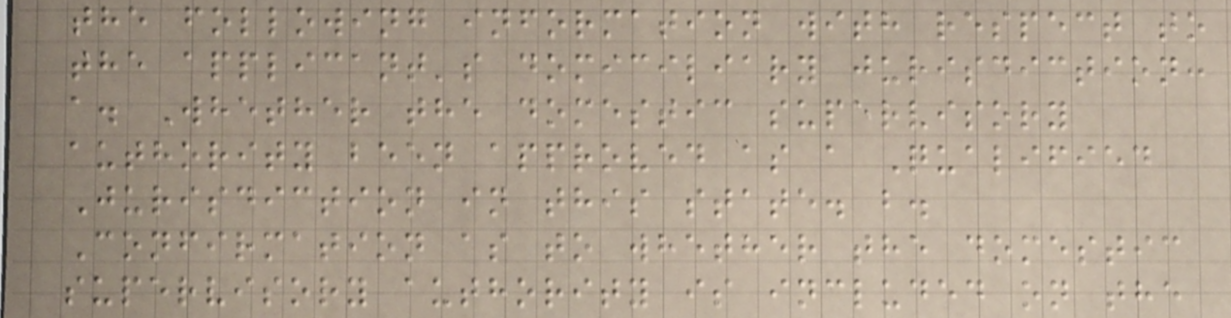the following information with respect to
the applicant's domiciliary jurisdiction:
a. Whether the domestic supervisory
authority been approved as a Qualified
Jurisdiction in this state. b.
Confirmation as to whether the domestic
supervisory authority is included on the
